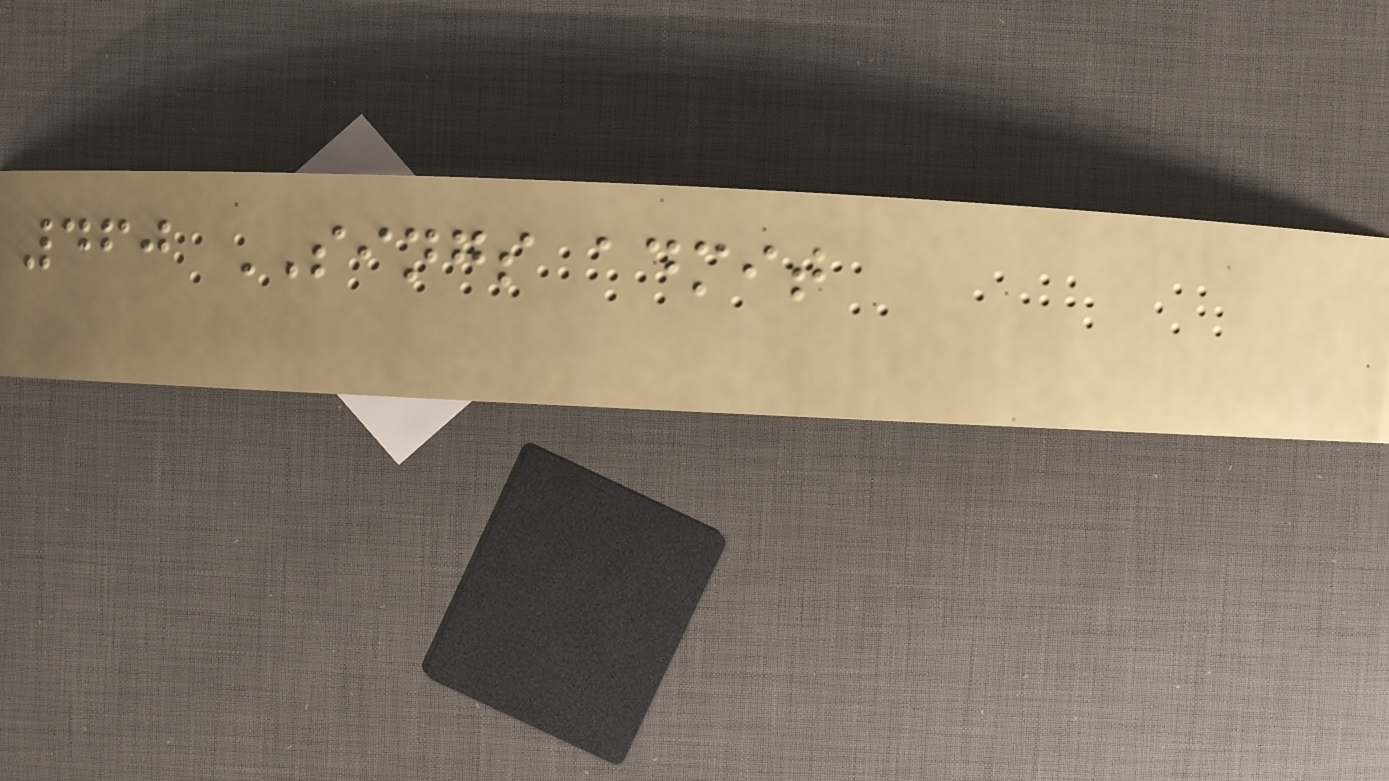460 SINGS admit
